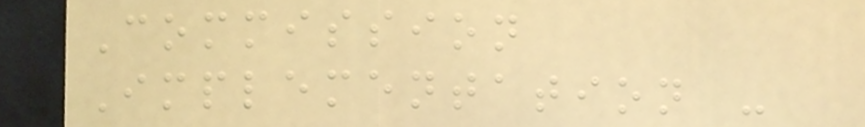Commission
Implementation -
